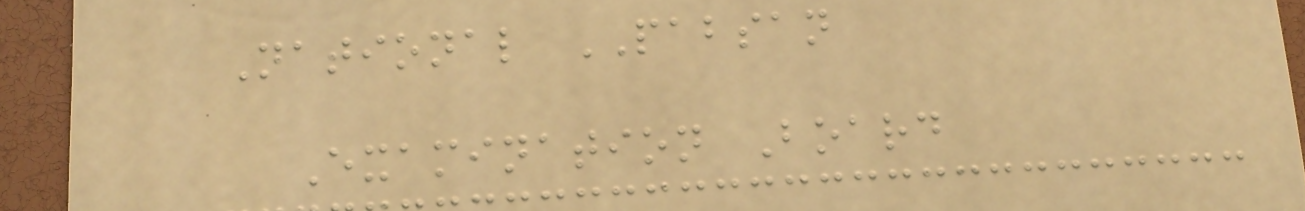National PABSAN
Examination Board
